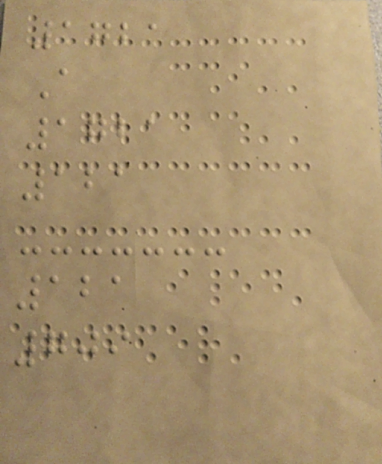1721
A
1721
121
121
709
